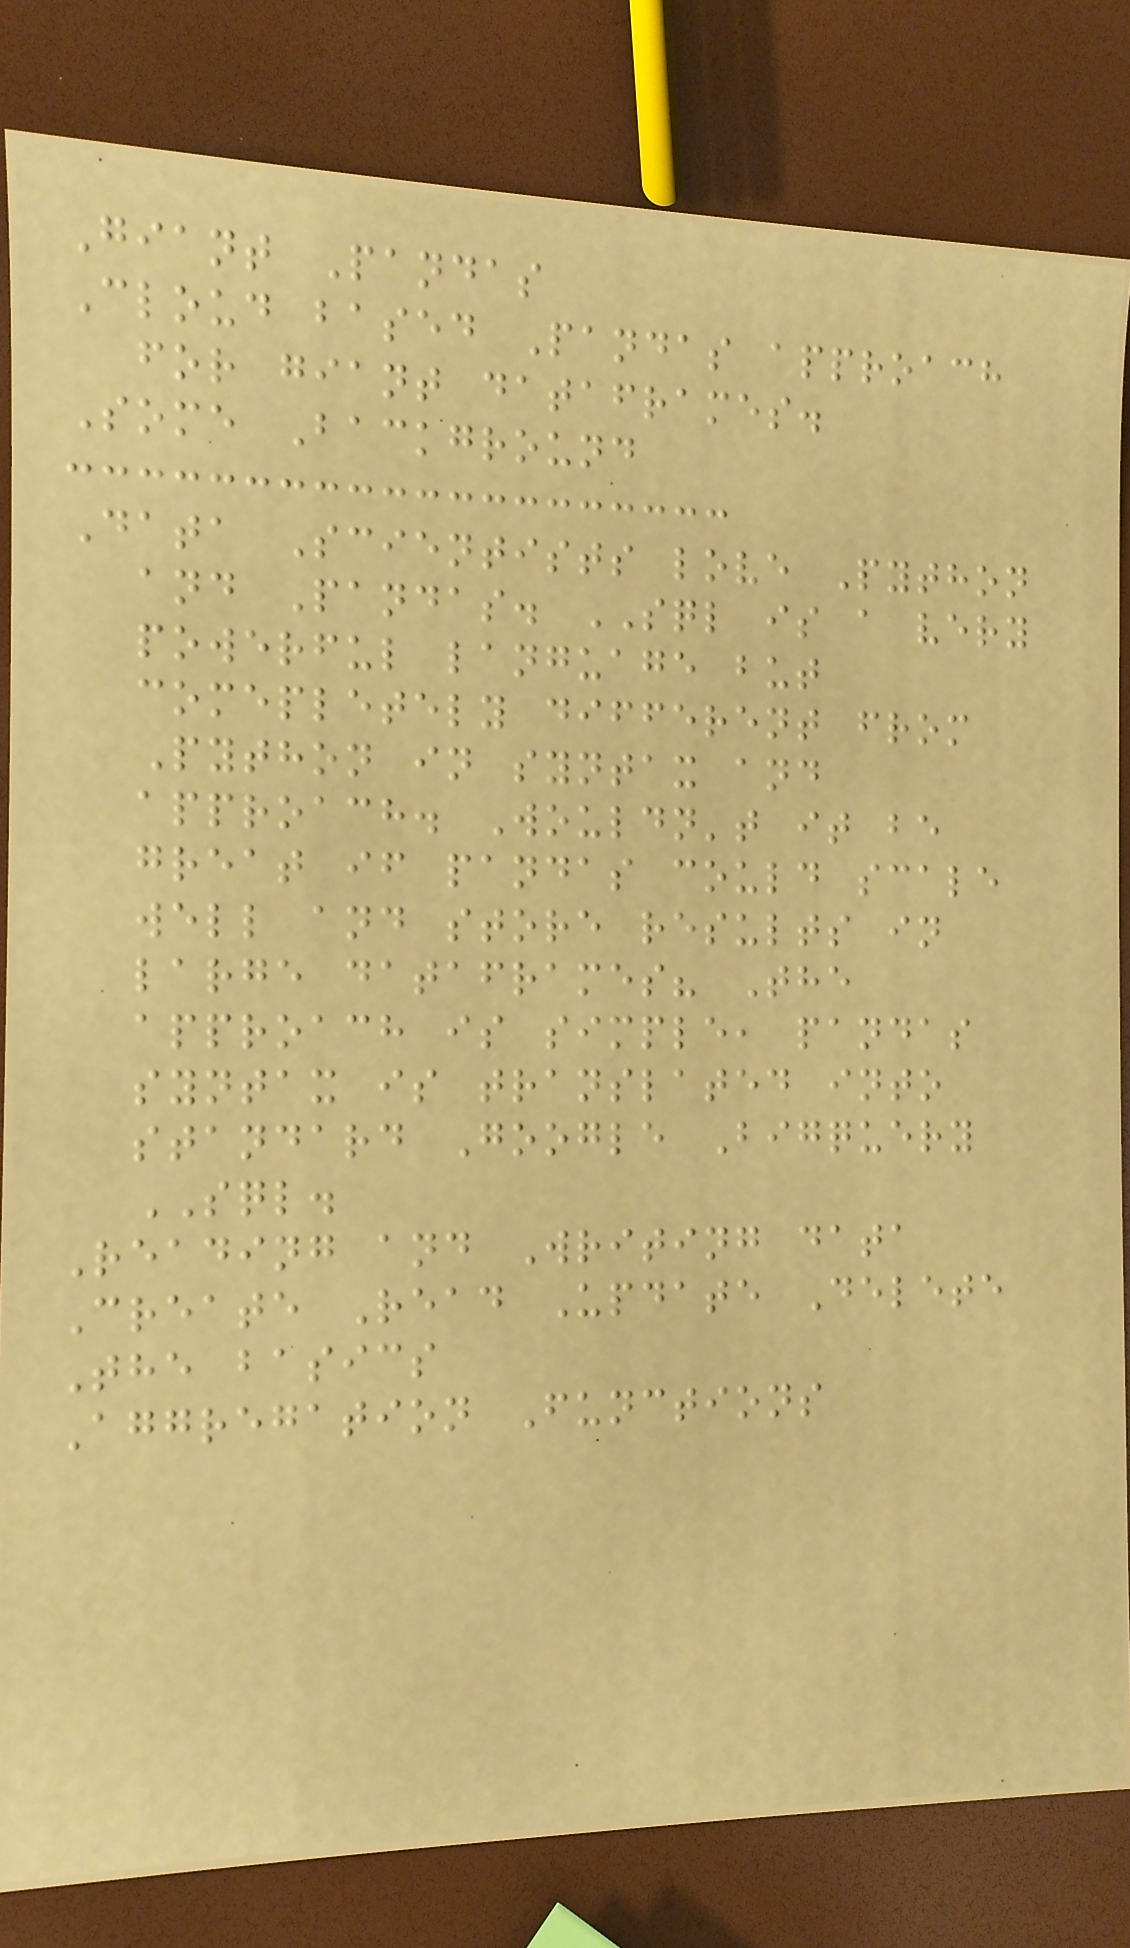Giant Pandas
Cloud based Pandas approach
for giant dataframes.
Some Background
Data Scientists love Python
and Pandas. SQL is a very
powerful language but
comepletely different from
Python in syntax and
approach. Wouldn't it be
great if pandas could scale
well and store results in
large dataframes? The
approach is simple, pandas
syntax is translated into
standard Google Bigquery
SQL.
Reading and Writing data
Create Read Update Delete
The basics
Aggregation Functions
